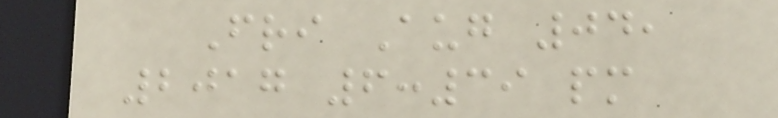Fri Aug 04,
2017 6:39 pm
